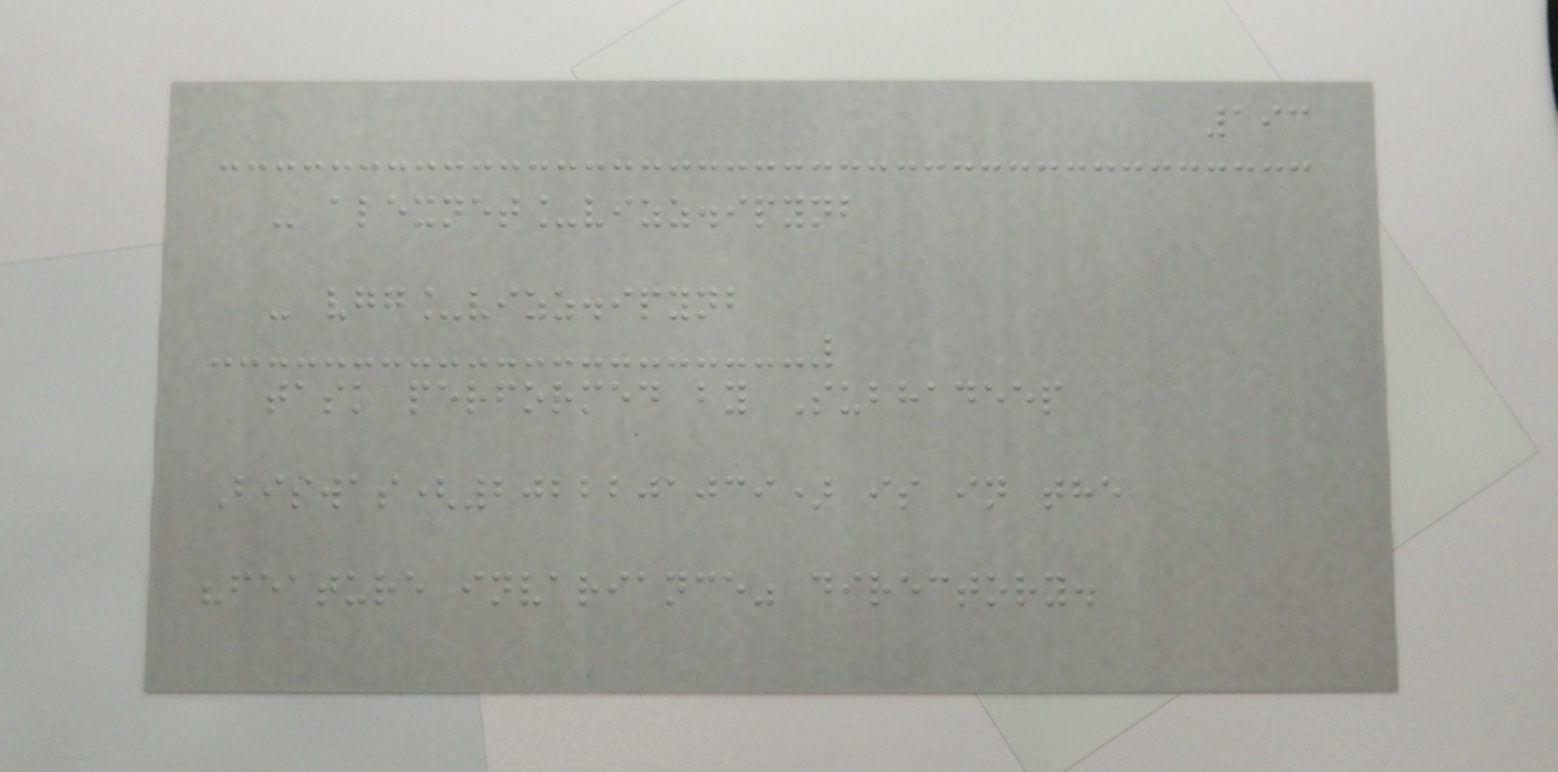193
- alexnet_vizz.ipynb
- vgg_vizz.ipynb
task performed by Subhadeep
Biswas(2022201039) is in the
"feature invariance" directory.
